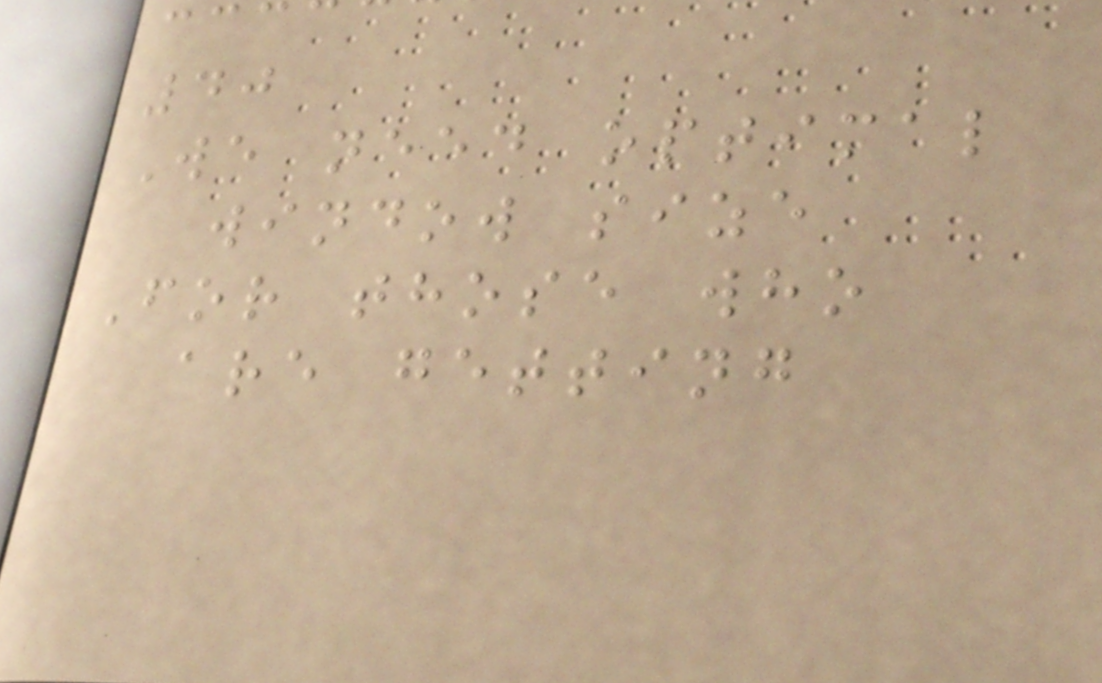40
We need optimal
window size
For those who
are getting
